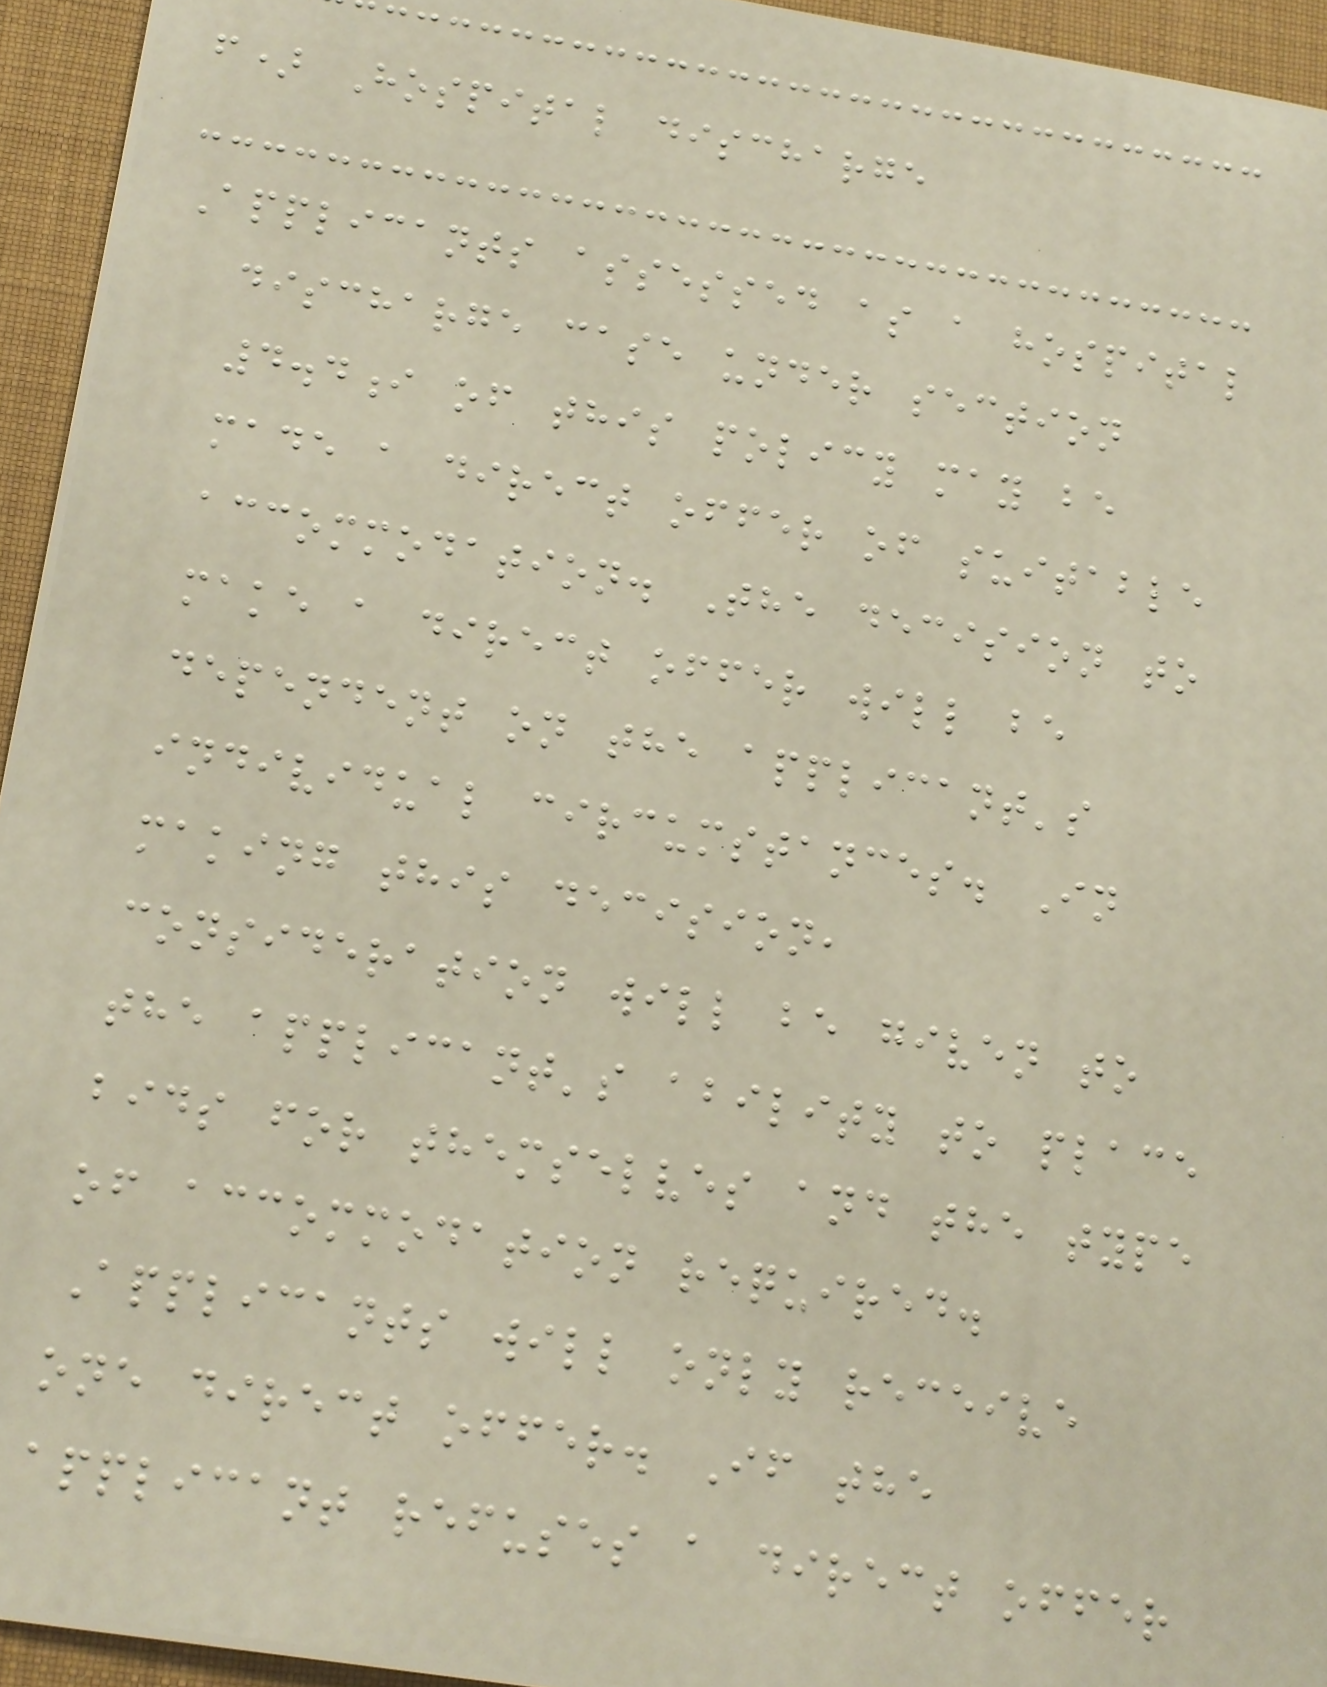f) Hospital discharge
Applicants assessed as a hospital
discharge case under section
4.4i of this policy may be
made a direct offer of suitable
accommodation. The decision to
make a direct offer will be
dependent on the applicant's
individual circumstances. In
making this decision,
consideration will be given to
the applicant's ability to place
bids for themselves and the type
of accommodation required.
Applicants will only receive
one direct offer. If the
applicant refuses a direct offer
